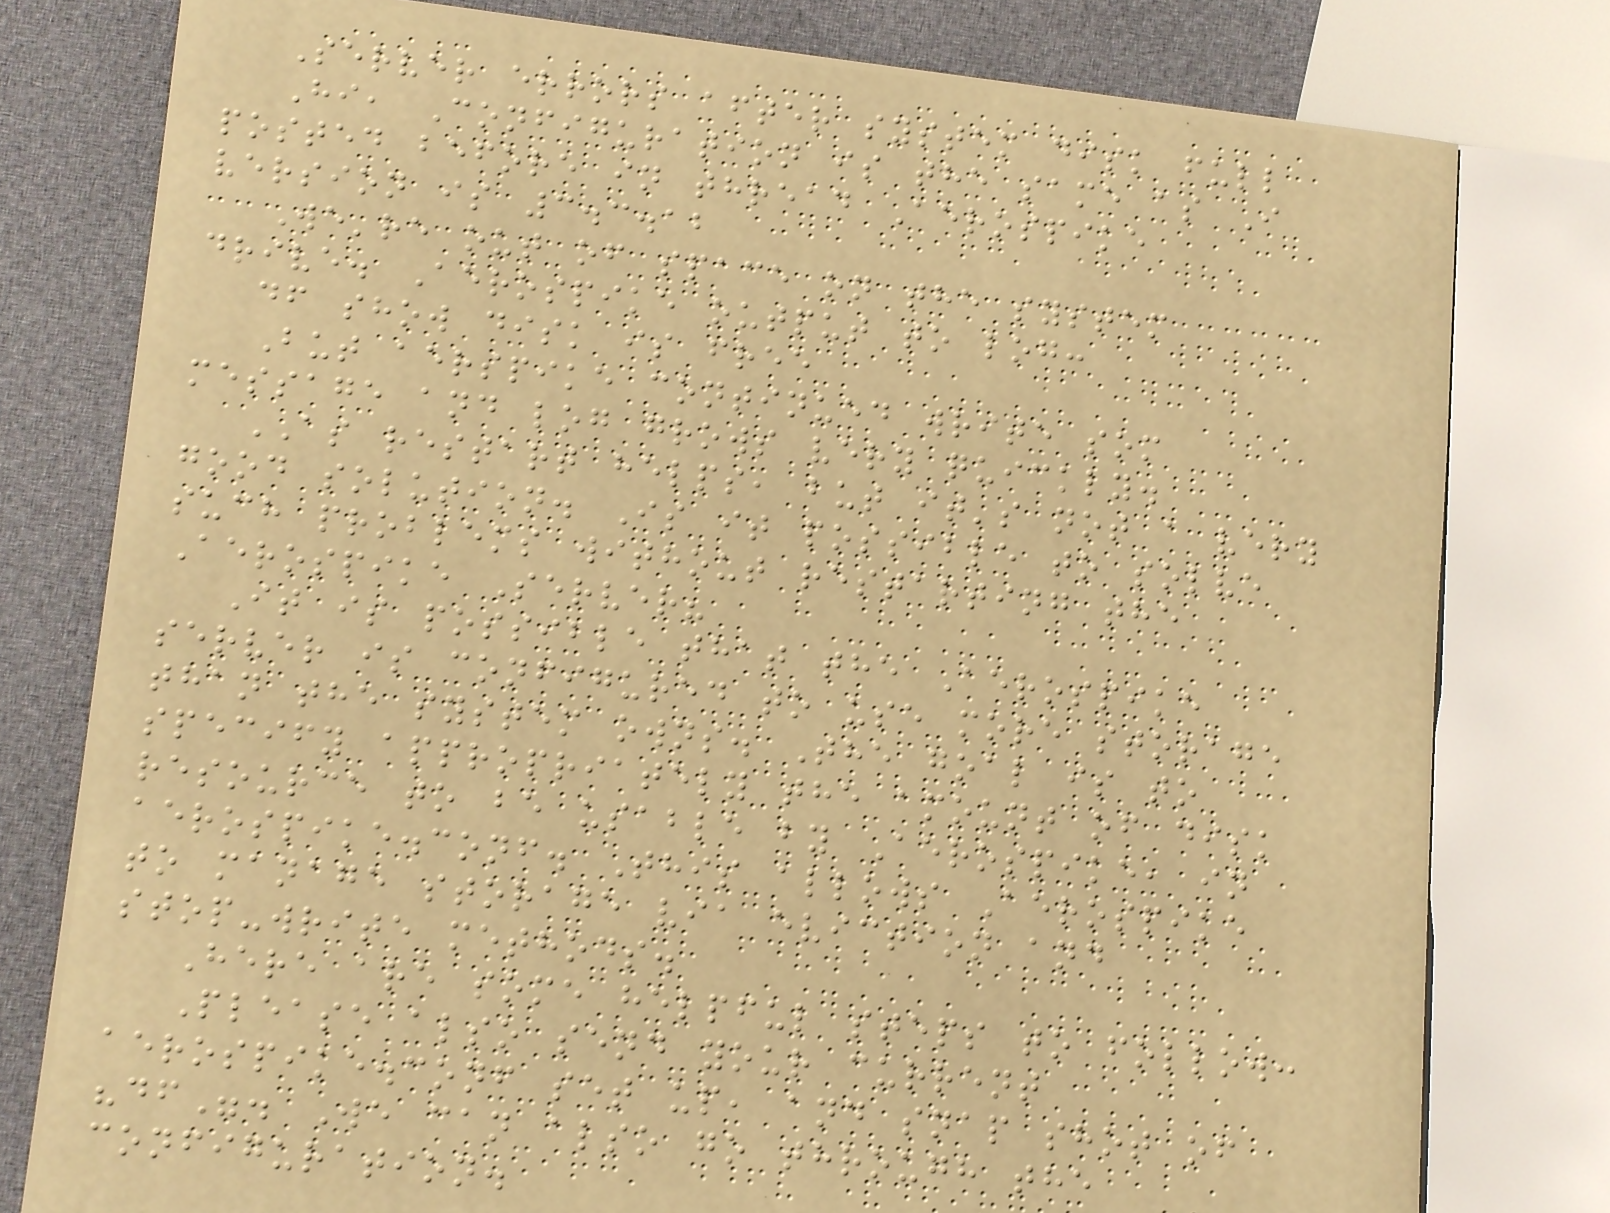Server errors after system disk full
Hi, Configuration is the same as I
posted before in thread Aerospike
version is 3.3.12
We're out of space on the system
drive. Aerospike output to log:
df show disk is free
But aerspike continued write som
message and log grows very quickly.
AS restart helps, but it's not a very
good solution. Is it possible to solve
such problems without restarting the
Aerospike Server?
It is possible that the Aerospike
server is configured to use more storage
than the system owns. The goal is to
specify appropriately the amount of disk
resource to be usable by Aerospike, in
aerospike.conf. This allows Aerospike
to manage storage via eviction and
stop-write methods.
Here are some helpful steps to follow:
Please also send your current
aerospike.conf set up, and snap shot of
"df". We can also go through the
configuration.
